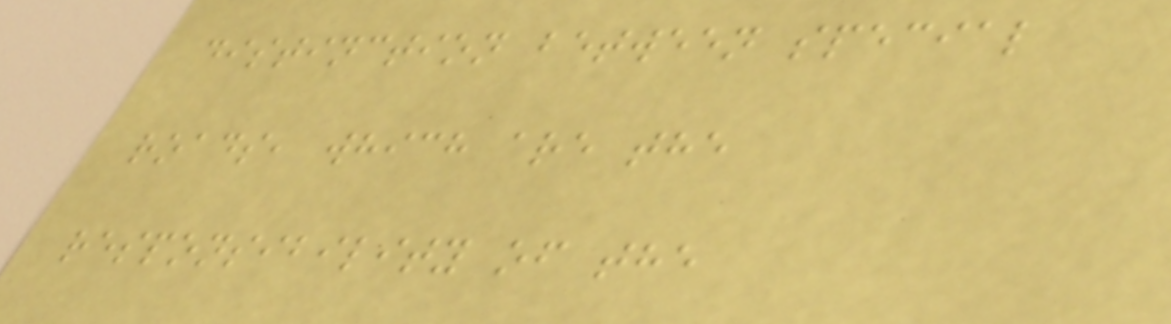distinction between special
roads, which are the
responsibility of the
